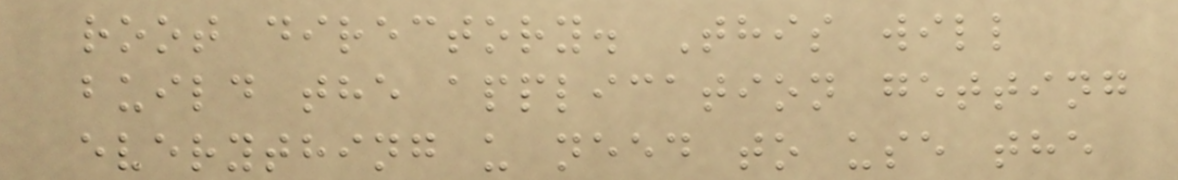root directory. This will
build the application getting
everything u need to use the
